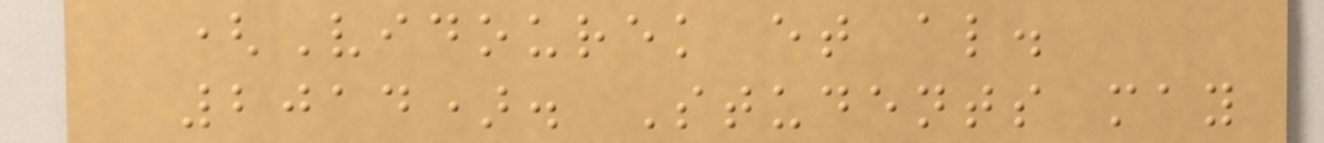(Vidourek et al.
2014). Students may
